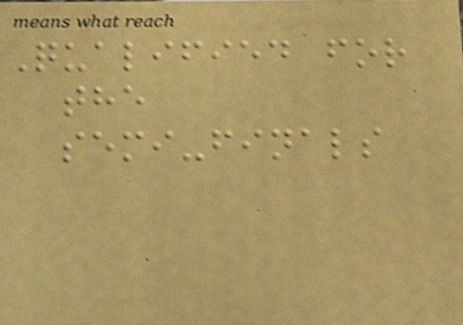Qualified for
the
semi-finals
